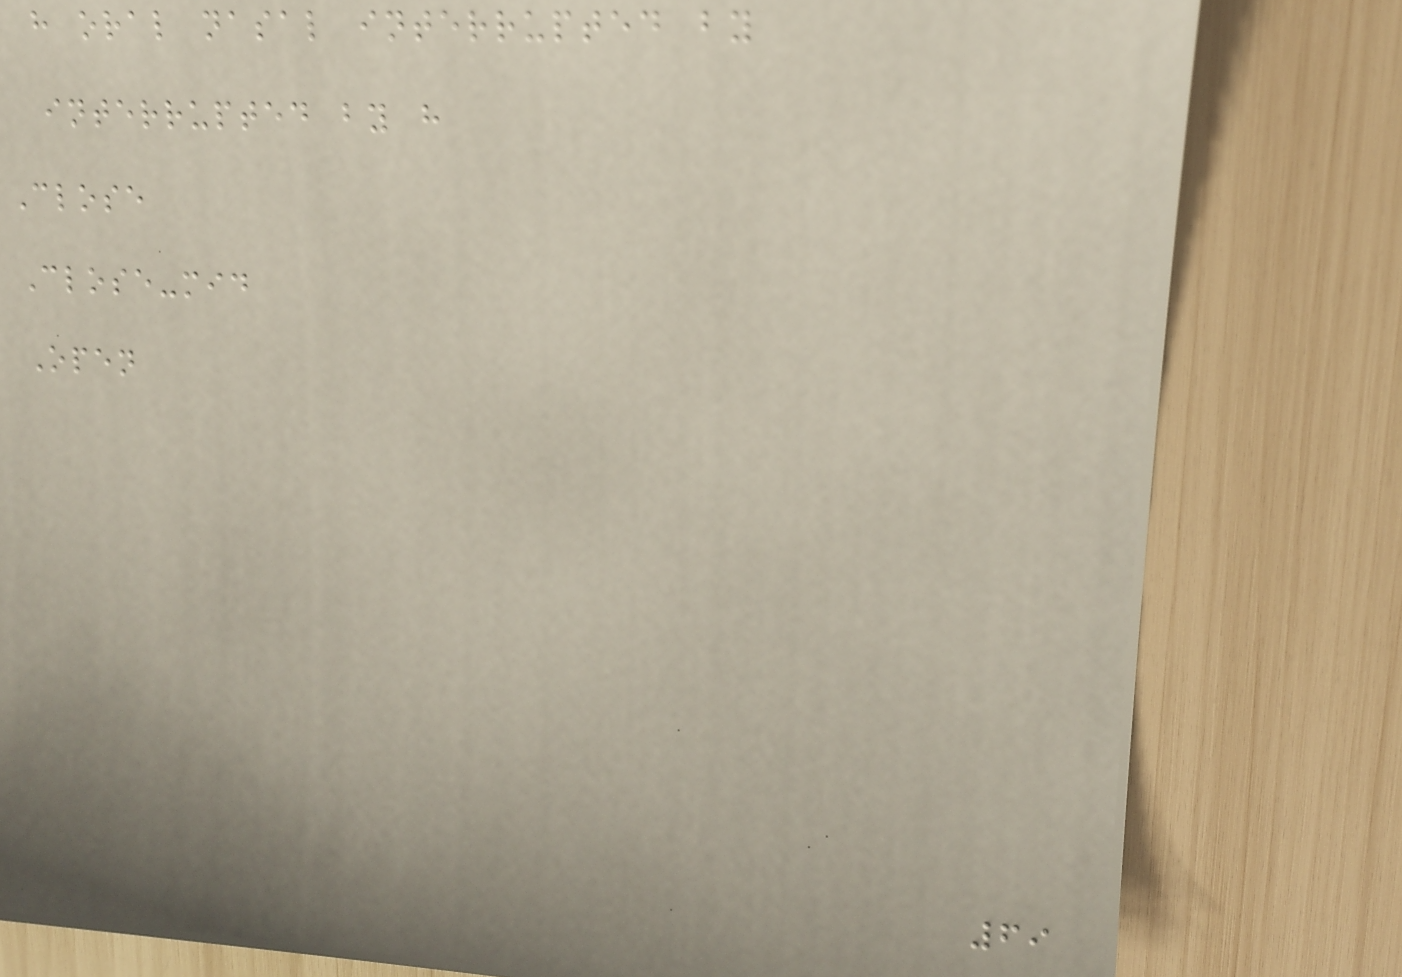h oral nasal interrupted by
interrupted by h
Close
Close-mid
Open
69
